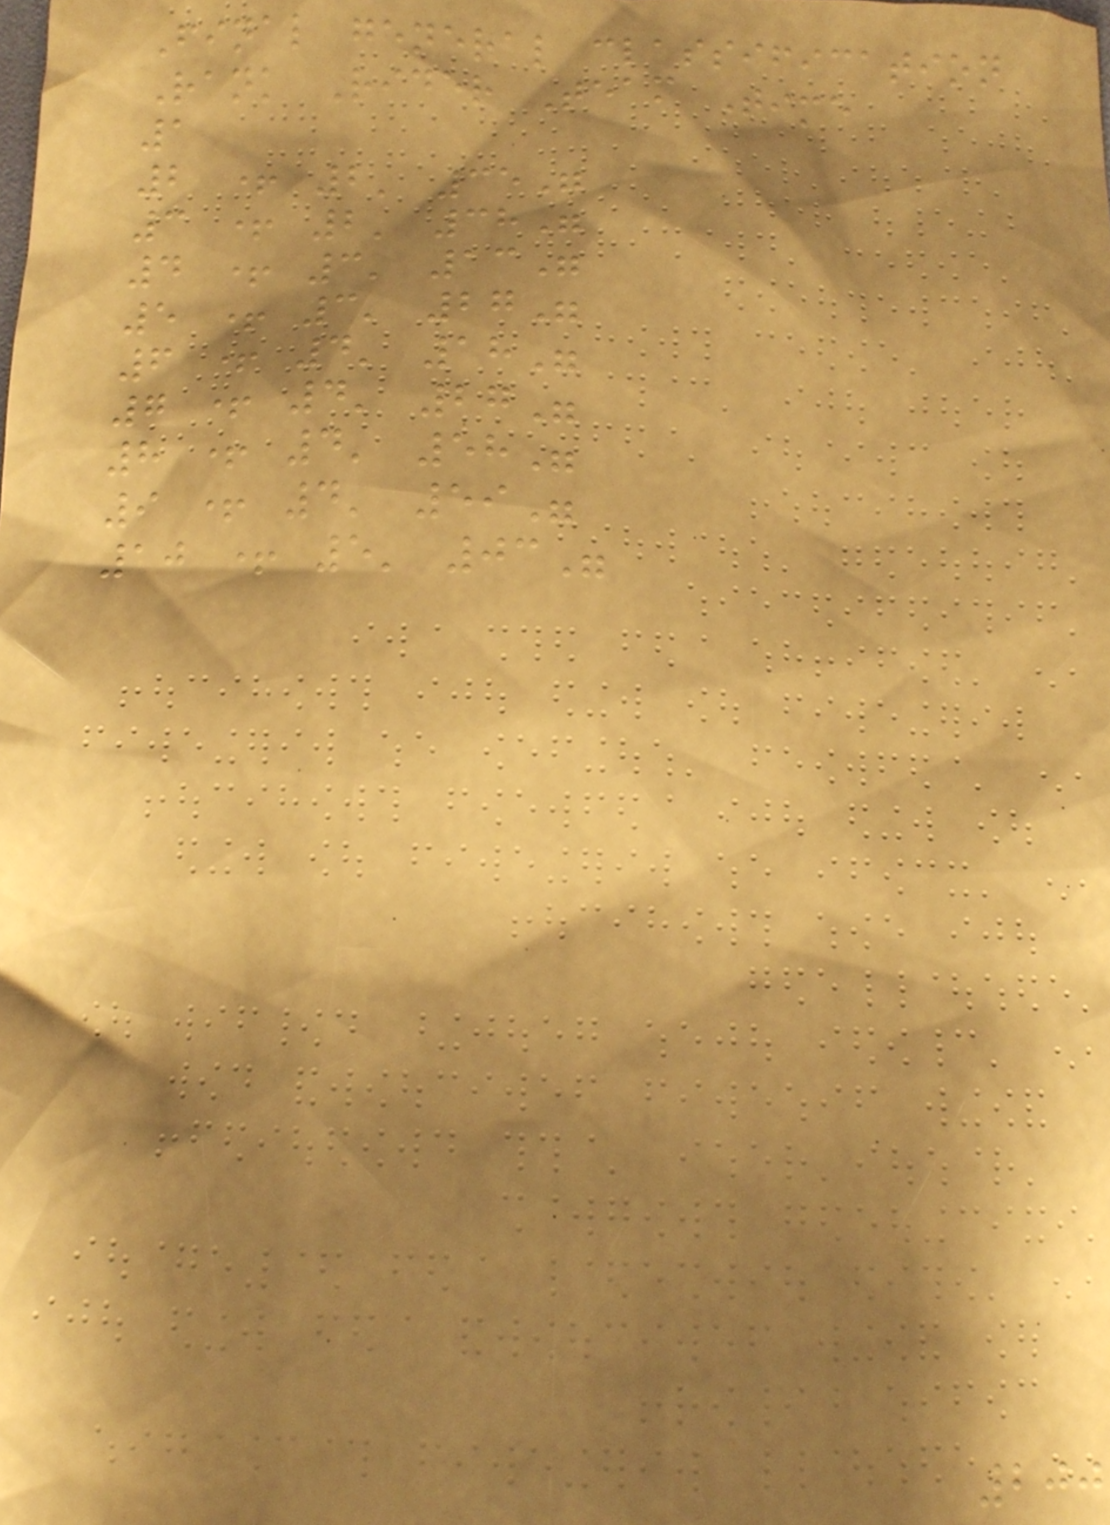Final general classification
Rank Rider Team Time
1
2 + 2' 35"
3 + 2' 38"
4 + 3' 13"
5 + 3' 27"
6 + 4' 18"
7 + 4' 27"
8 + 4' 58"
9 + 4' 59"
10 + 5' 03"
200
